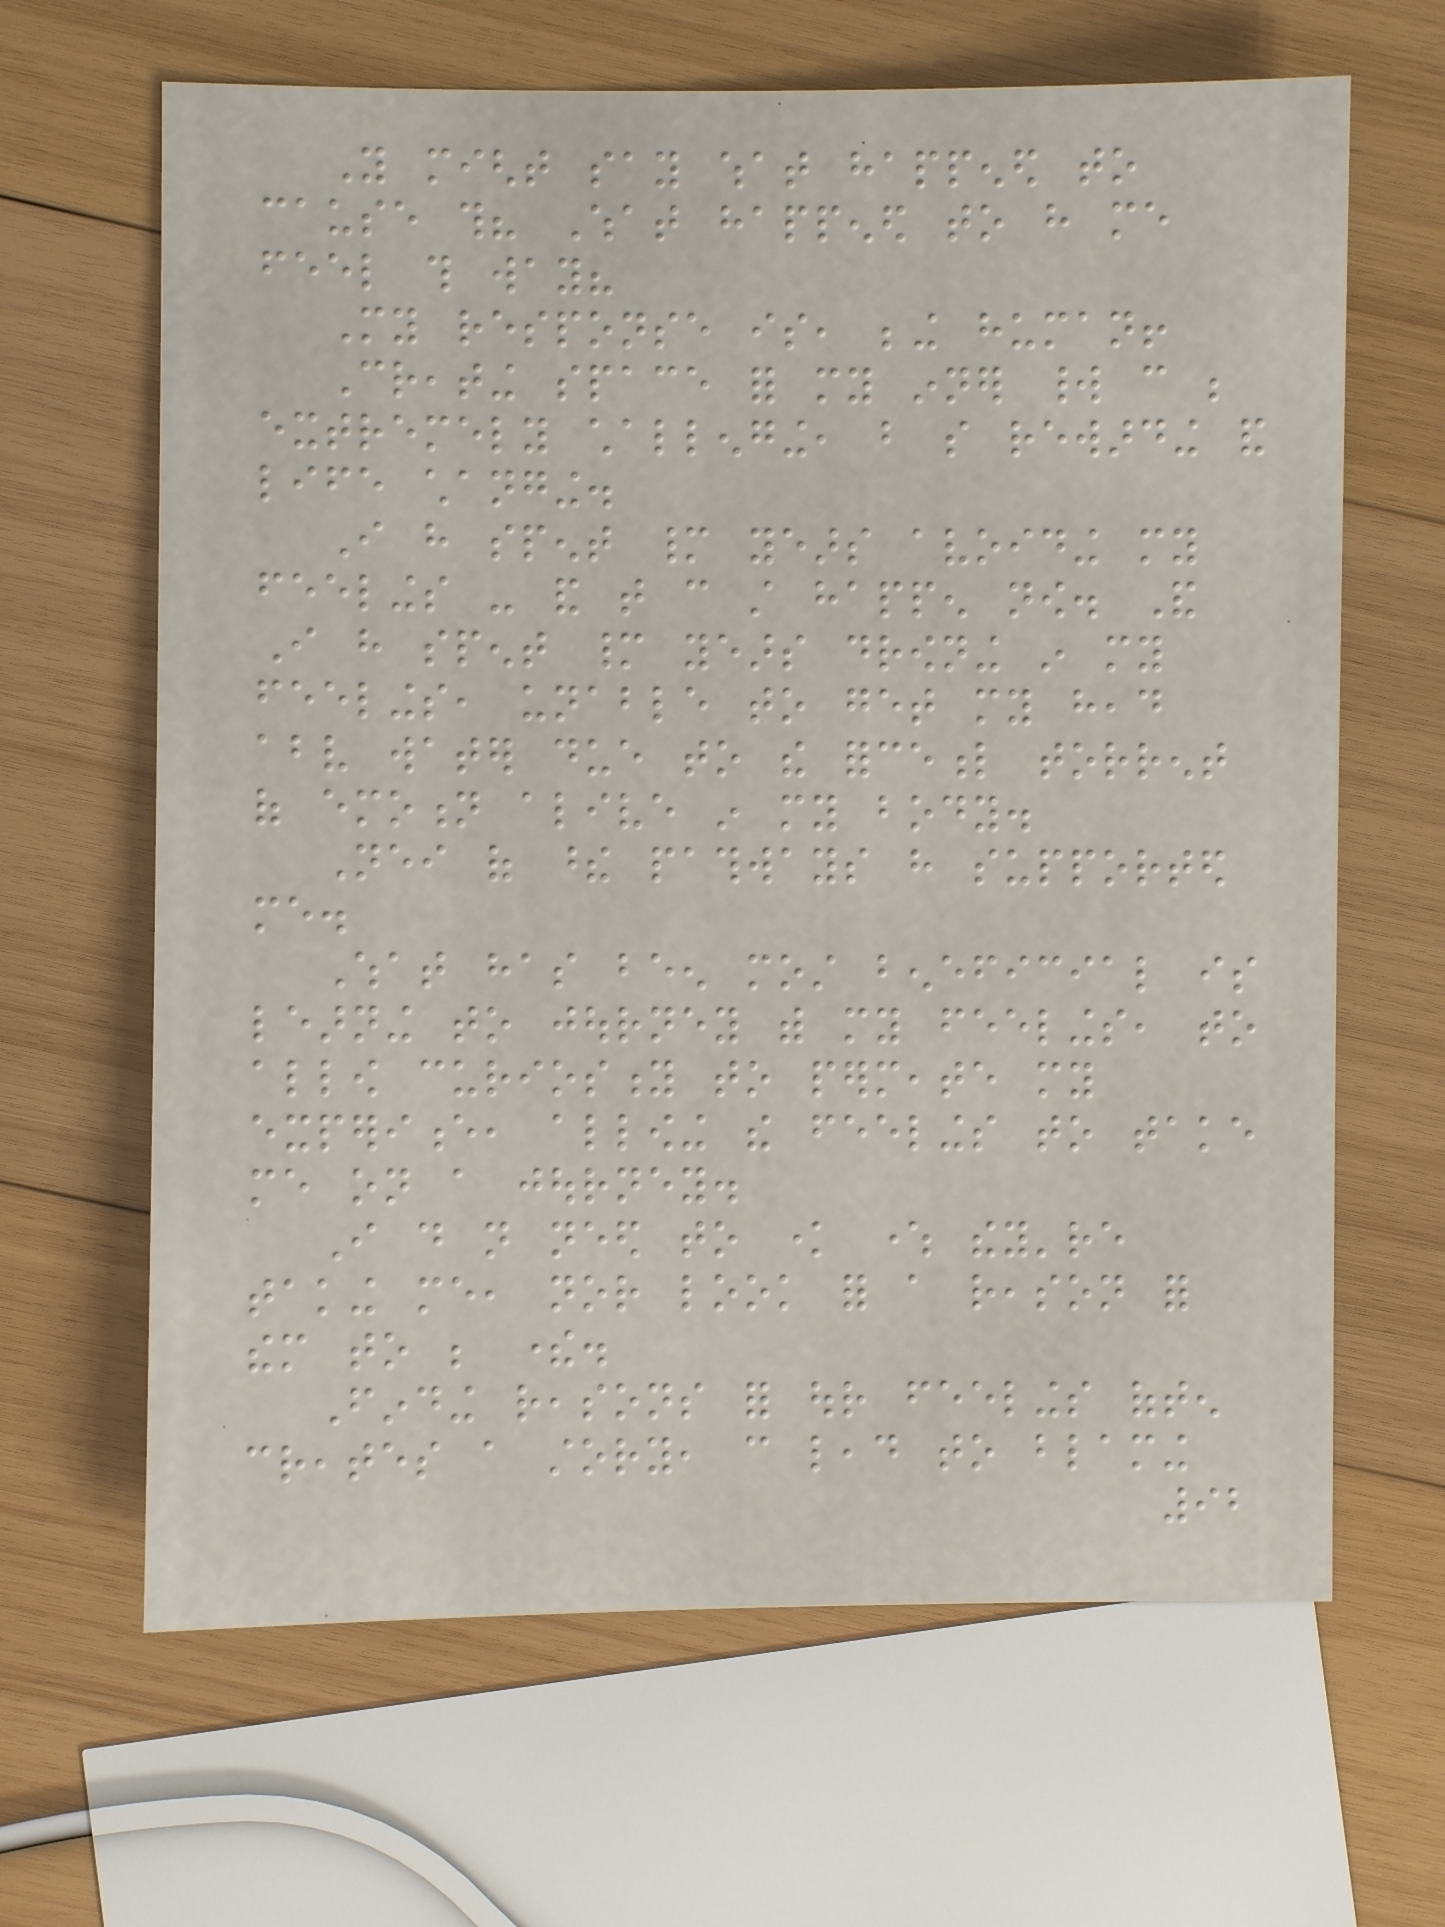You might say what happened to
cause this? What happened to have me
feel this way?
My response is, being human!
Creating space for my inner world can be
extremely challenging, but so rewarding and
life changing.
I have spent many years avoiding my
feelings - and that can still happen now. And
I have spent many years drowning in my
feelings, unable to get my head
above water due to the forceful torrent
of emotion alive in my body.
Neither of these pathways have supported
me.
What has been most beneficial is
learning to journey with my feelings, to
allow curiosity to permeate my
experience, allowing the feelings to take
me on a journey.
I do not need to know where they're
taking me, nor look for a reason for
them to be there.
Finding reasons for our feelings often
creates a story, can lead to blaming
92
